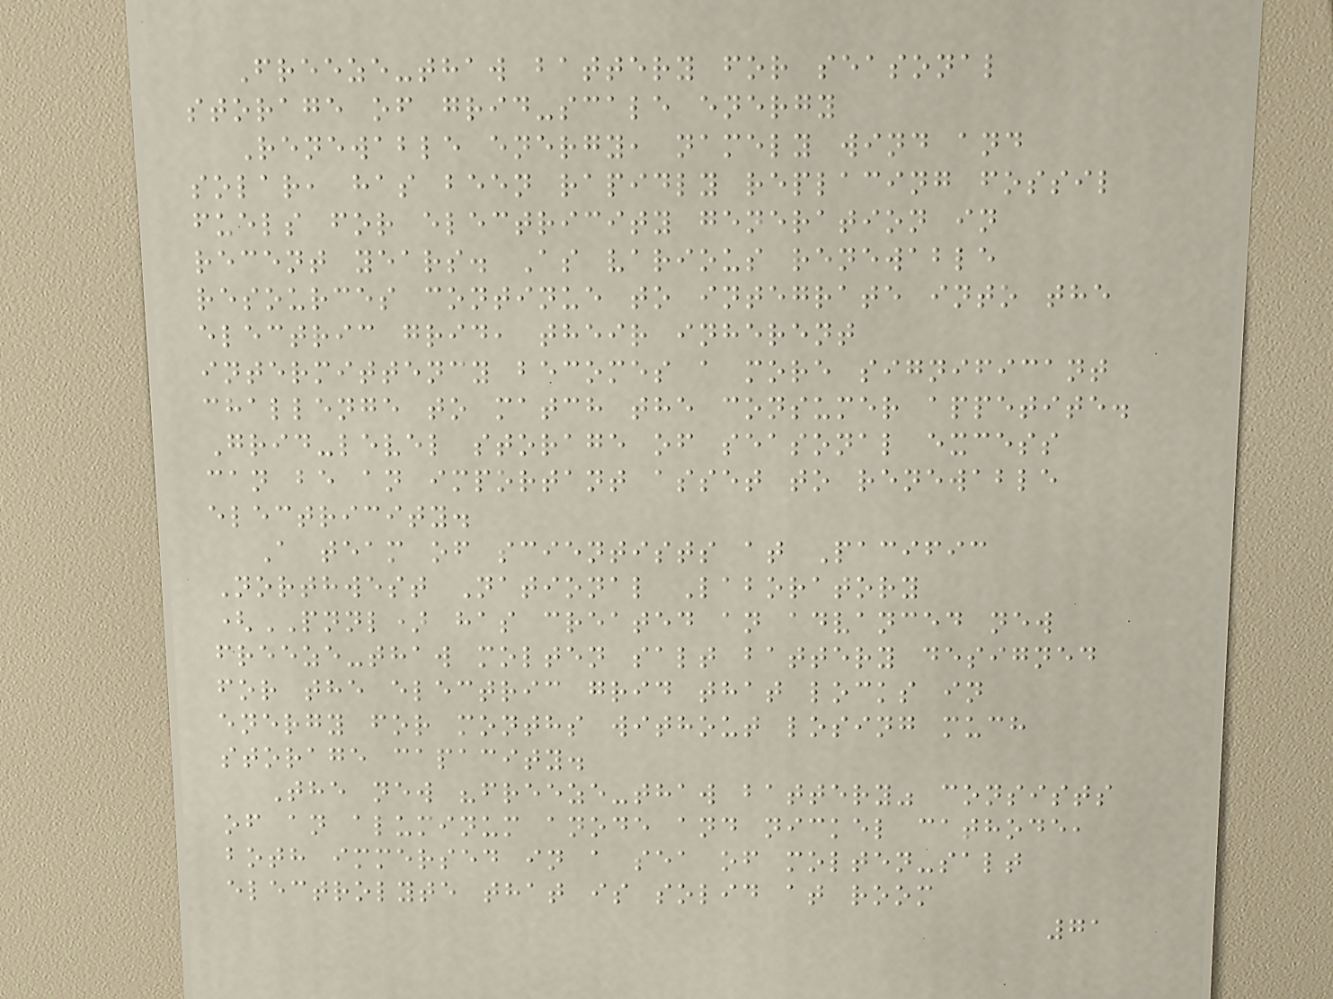Freeze-thaw battery for seasonal
storage of grid-scale energy
Renewable energy, namely wind and
solar, has been rapidly replacing fossil
fuels for electricity generation in
recent years. As various renewable
resources continue to integrate into the
electric grid, their inherent
intermittency becomes a more significant
challenge to match the consumer appetite.
Grid-level storage of seasonal excess
can be an important asset to renewable
electricity.
A team of scientists at Pacific
Northwest National Laboratory
(PNNL) has created an advanced new
freeze-thaw molten salt battery designed
for the electric grid that locks in
energy for months without losing much
storage capacity.
The new "freeze-thaw battery" consists
of an aluminum anode and nickel cathode,
both immersed in a sea of molten-salt
electrolyte that is solid at room
71
